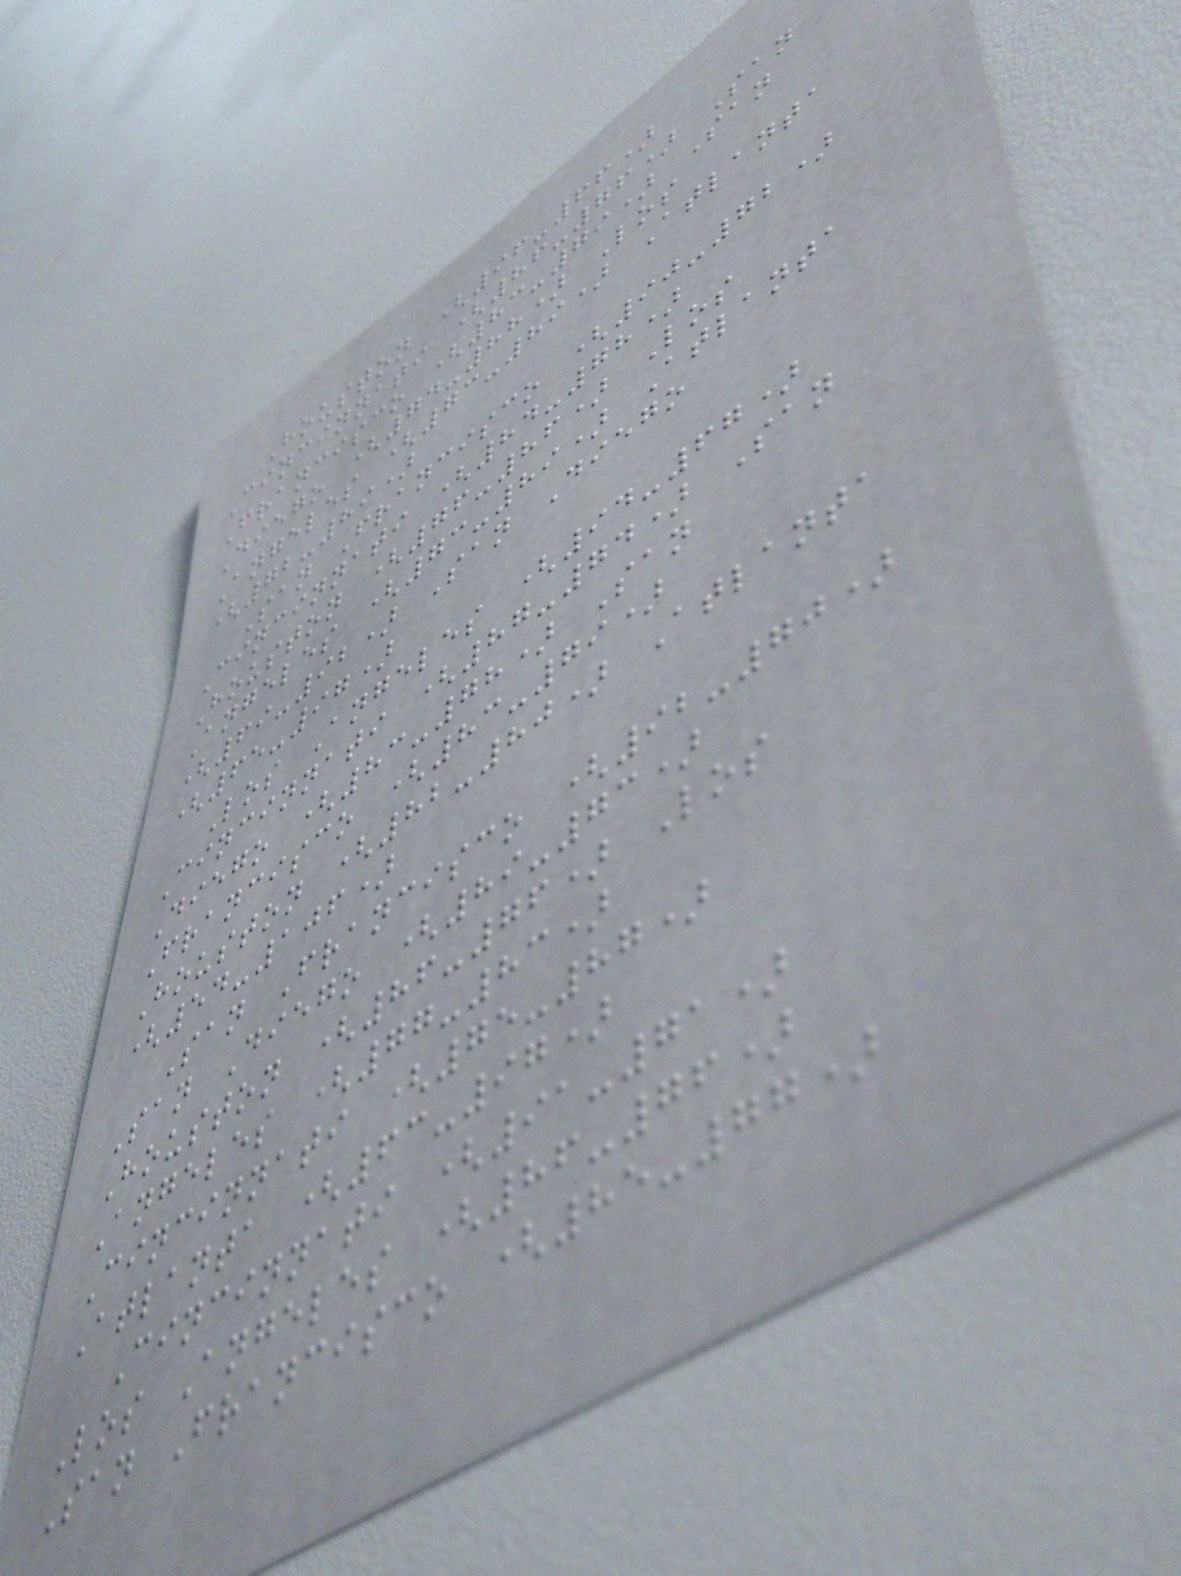Houston (96-66)
Cincinnati (86-76) San
Francisco (83-79) San
Diego (74-88) Los
Angeles (73-89) Atlanta
(72-89)
San Francisco (90-72)
Cincinnati (84-78)
Houston (76-86) Los
Angeles (73-89) Atlanta
(69-92) San Diego
(65-97)
Los Angeles (94-67)
Cincinnati (87-74) San
Diego (83-78) San
Francisco (83-79)
Houston (82-80) Atlanta
(54-106)
San Francisco (92-70)
San Diego (89-73)
Houston (86-76) Los
Angeles (77-83)
Cincinnati (75-87)
Atlanta (63-97)
Cincinnati (91-71)
Los Angeles (86-76)
San Francisco (85-77)
